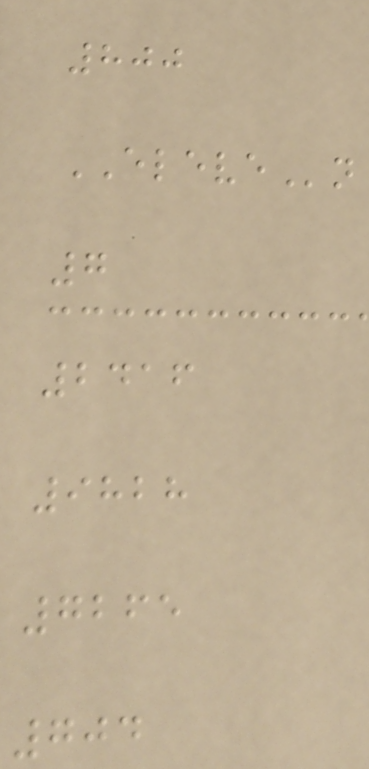800
ELEVEn
7
2416
9828
7265
704
